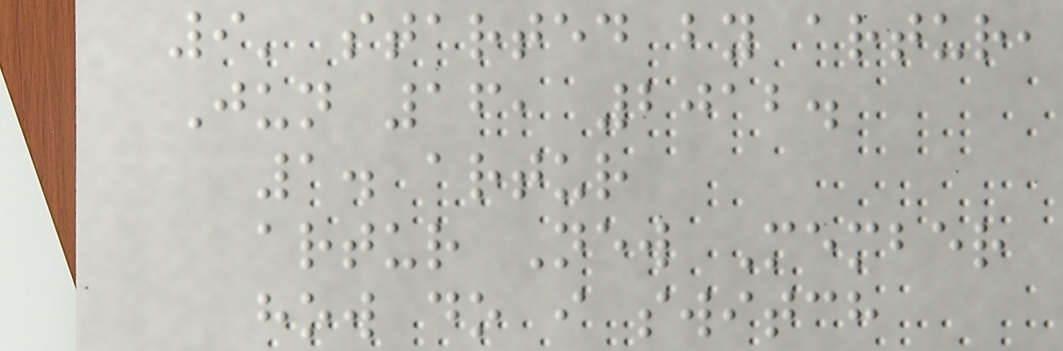9' started by artur,
Jun 16, 2012.
1. artur
artur New Member
how do i switch
